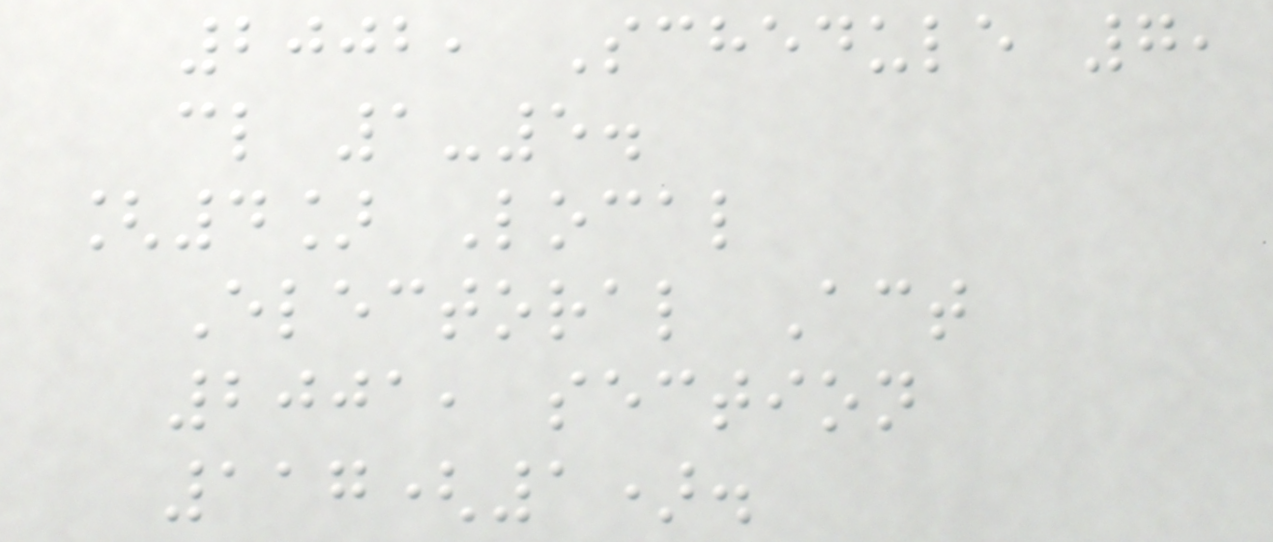2002, Schedule 7,
cl 1-5.
[4] Local
Electoral Act
2001, section
117(1).
